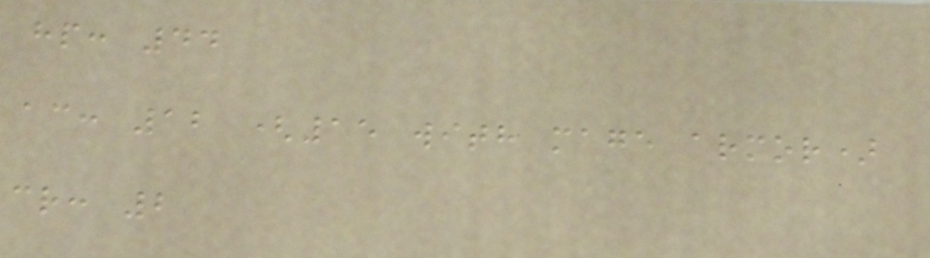hp: 44
ac: 12 (15 with mage armor)
cr: 2
